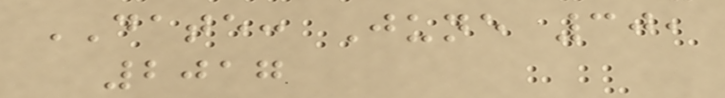DATE: June 30,
2017
